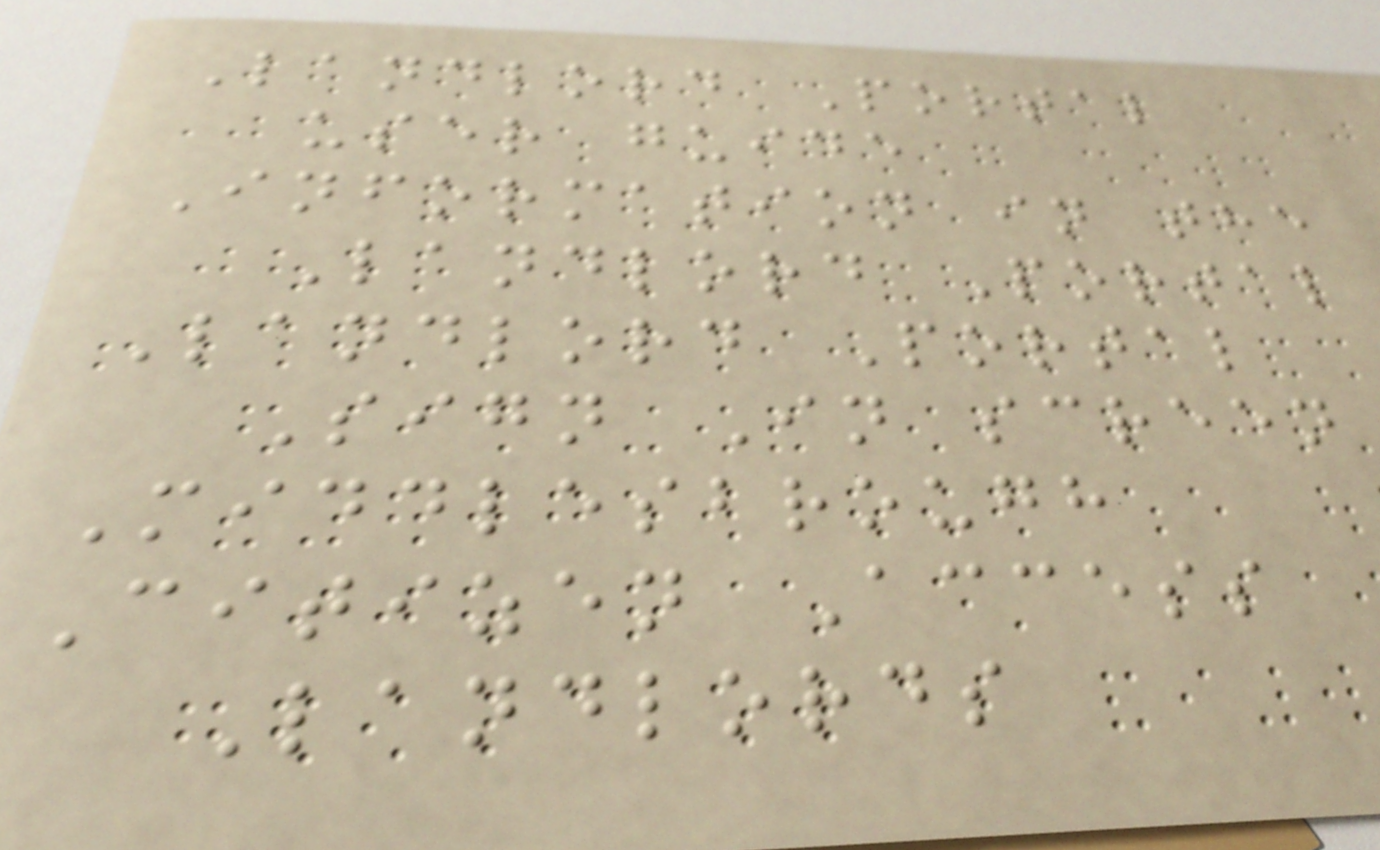Landlord Portal
user guide
Information in the
Landlord Portal
Landlord Portal
Sign In screen
Middlesbrough
Citizen Access
Landlords
